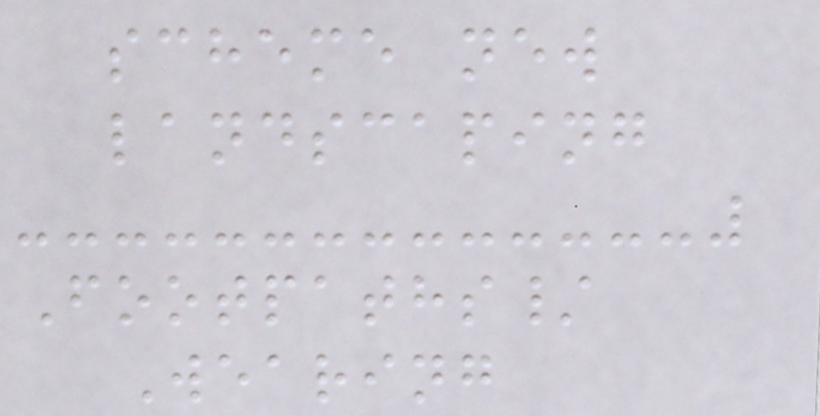scheme new
landscaping
Footpaths/
Wearing
